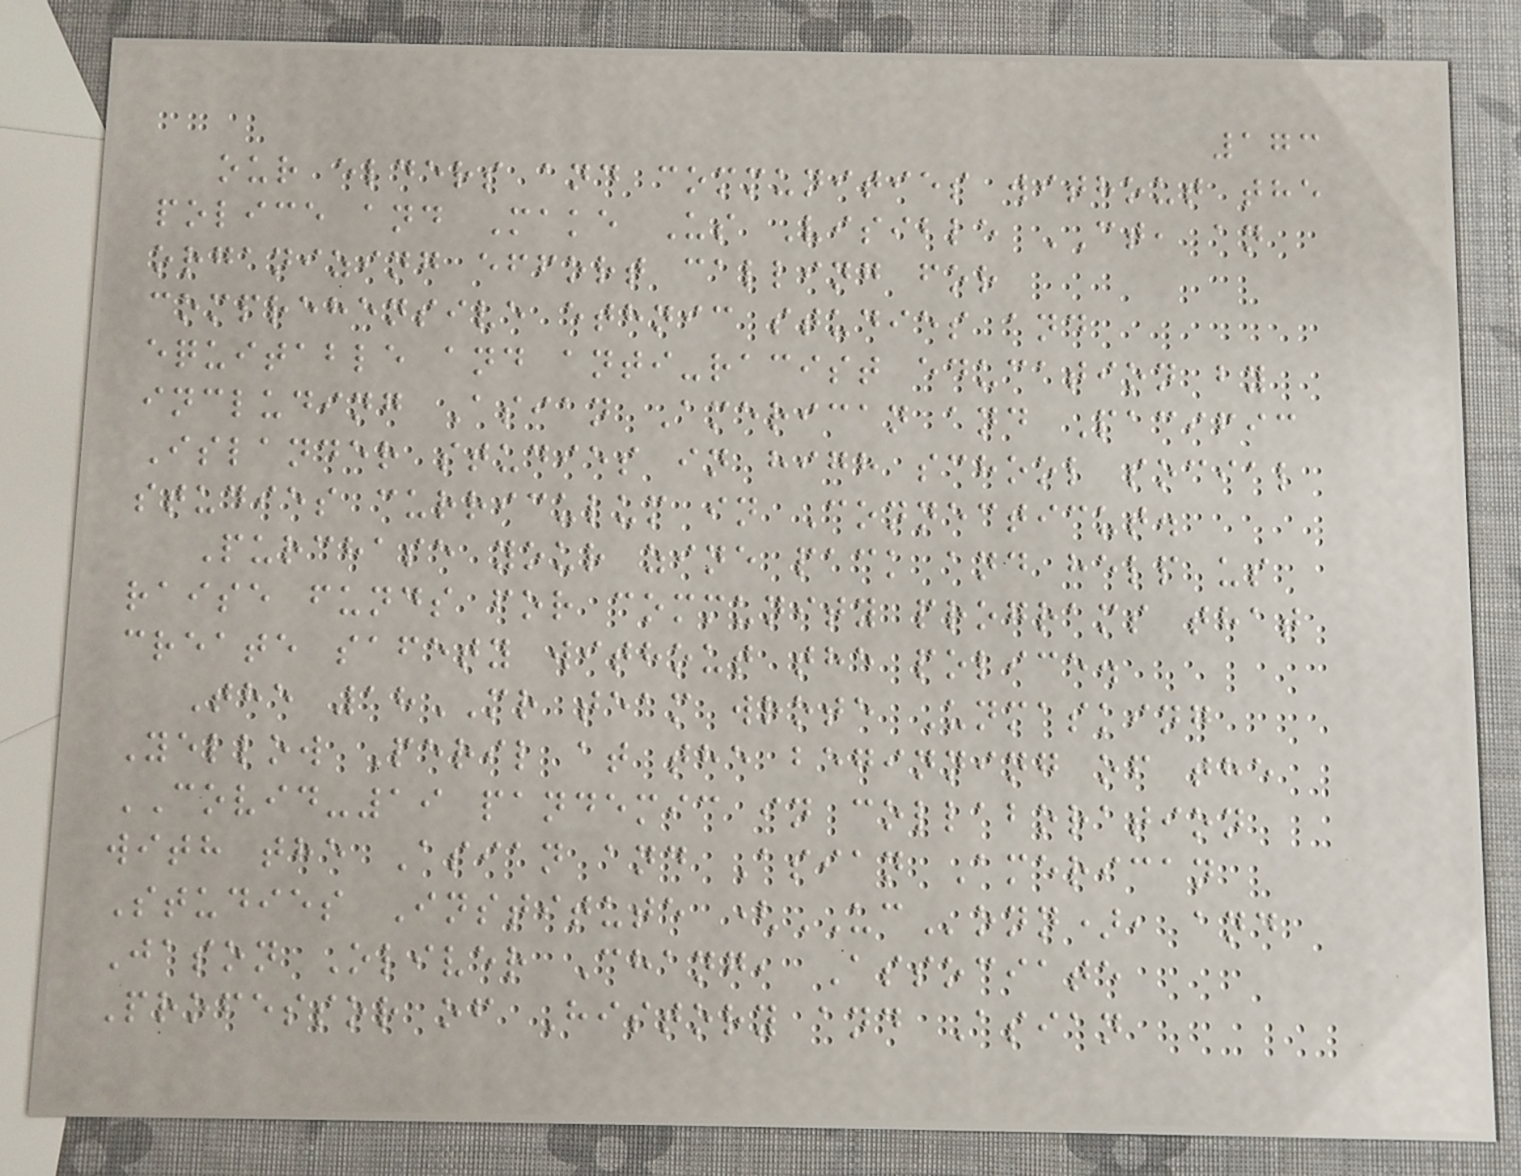173
our elders and communities without the
police and Make Us Visible CT, an
organizing effort calling for
comprehensive ethnic studies and
equitable and anti-racist education by
including Asian American and Pacific
Islander studies in high school social
studies curriculum in Connecticut.
Purchase your zine pack and help us
raise funds for community programs that
create safety without the police.
The 18MR team wrote Unmasking
Yellow Peril at the beginning of the
COVID-19 pandemic in collaboration
with the Asian and Asian American
Studies Institute (UConn), and
Jason Oliver Chang, Associate
Professor of History and Asian
